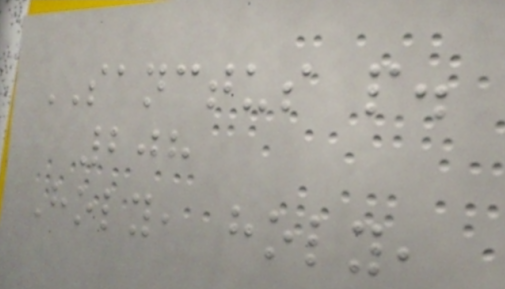SANCTUS p.
208
Holy, holy,
